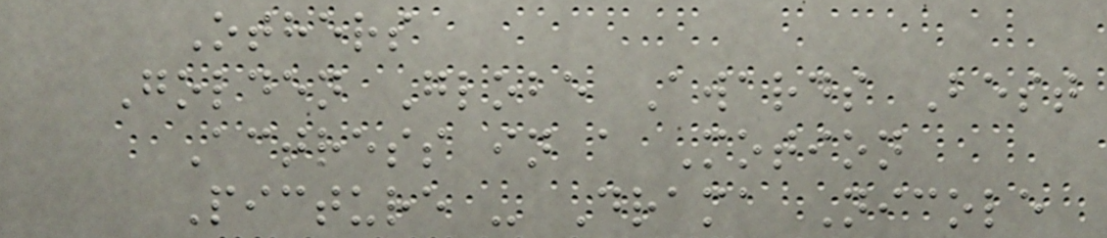Others
Golden Globe Awards Best
Actress in a Motion
Picture - Drama Nicole
